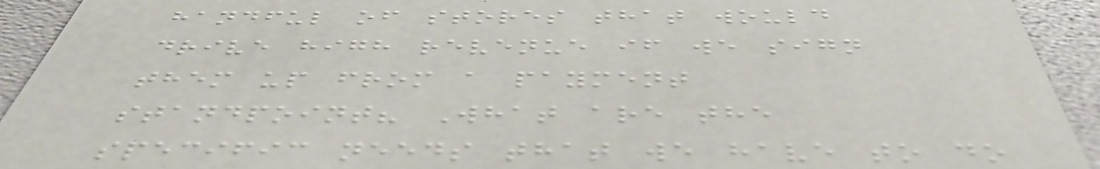handful of stores that would
drive high revenue if we sign
them up from a payment
standpoint? What are the
specific needs that we have to do
